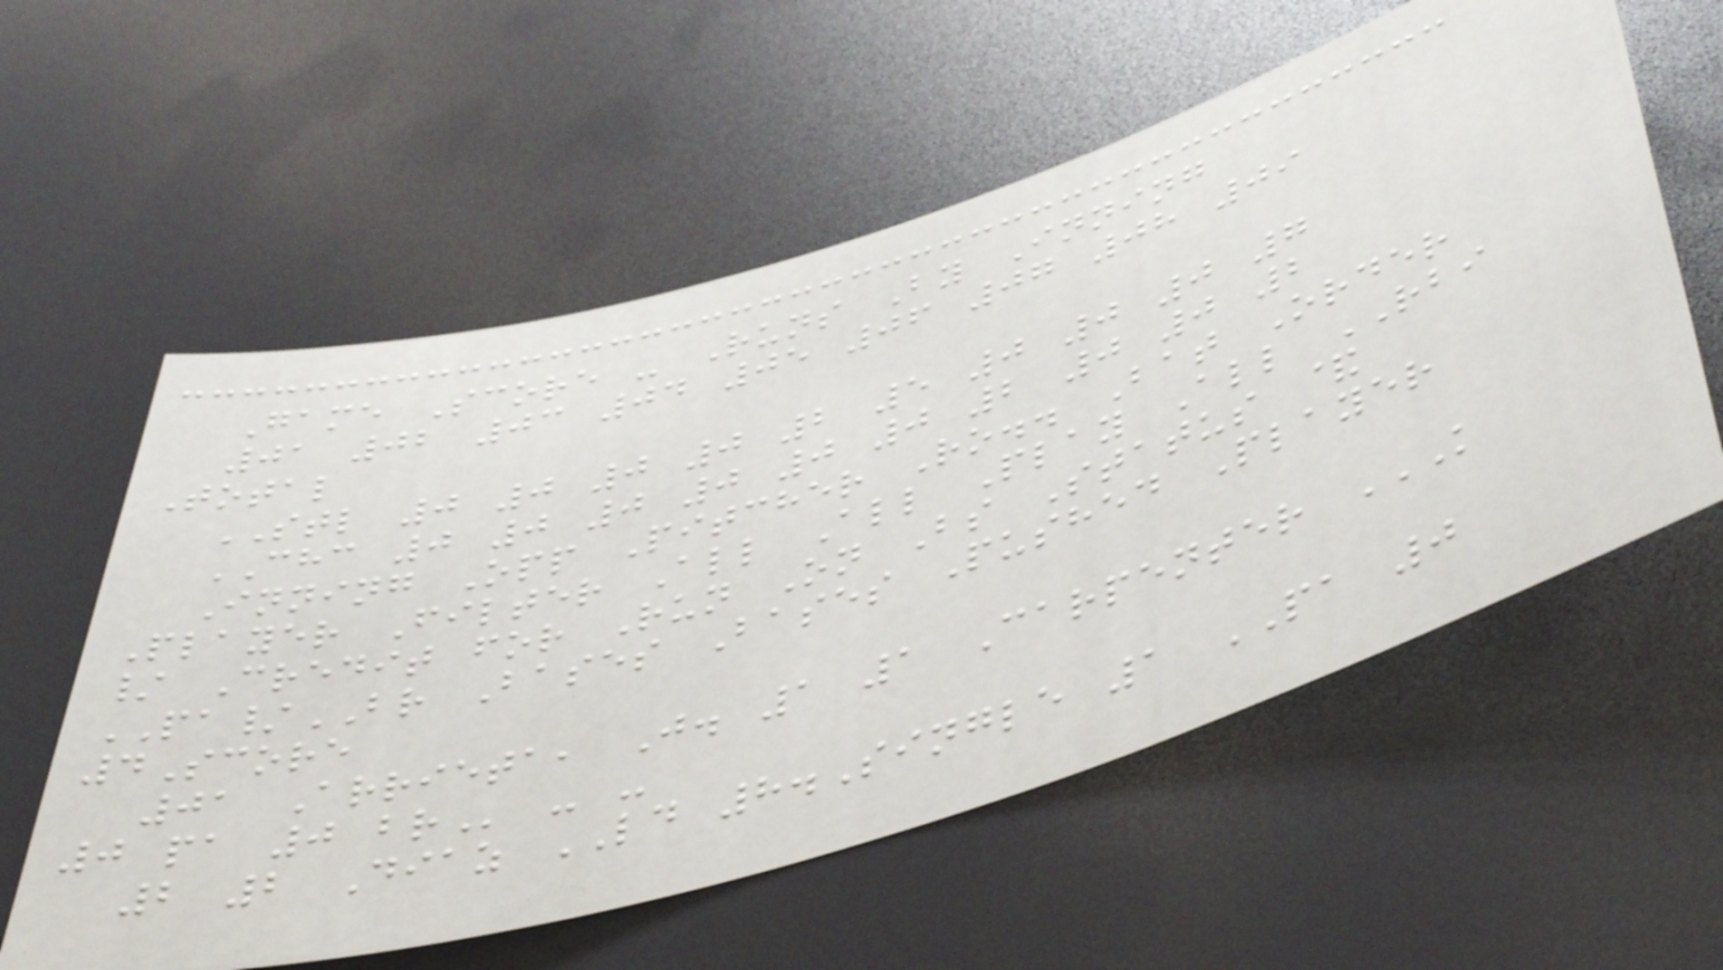Game Score - Runs By Inning
01 02 03 04 05 06 07 08 09
Total
STL 0 0 0 0 2 5 0 0 0 7
CHC 0 0 0 0 0 0 2 0 0 2
Inning Opp Pitcher Ro.. Bat Order
Player Filter All All Play All RBI
/ Credit for Run On Bs Status &
PA/BR Bases Bases Pushed Player
4Score
01 Arrieta, J. 1 1 Carpenter K
0 PA 0 BR - -
2 2 Diaz LD 8.Single 1 PA 0
